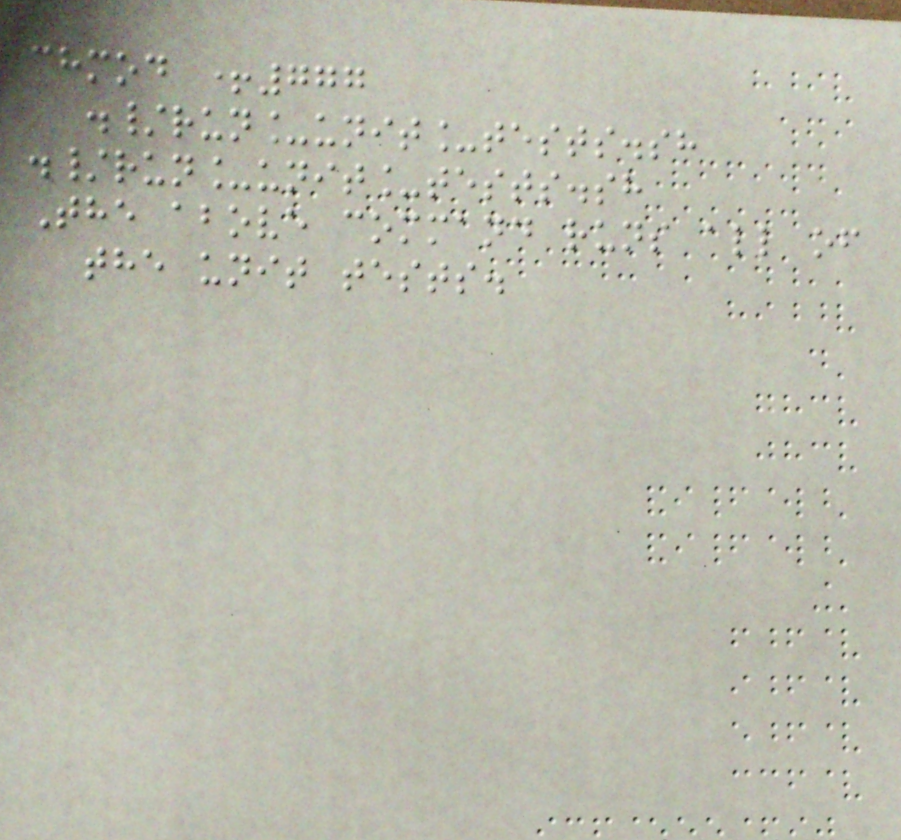chmod +777
./run_unit_tests.sh
./run_unit_tests.sh
The above command runs all of
the unit tests.
